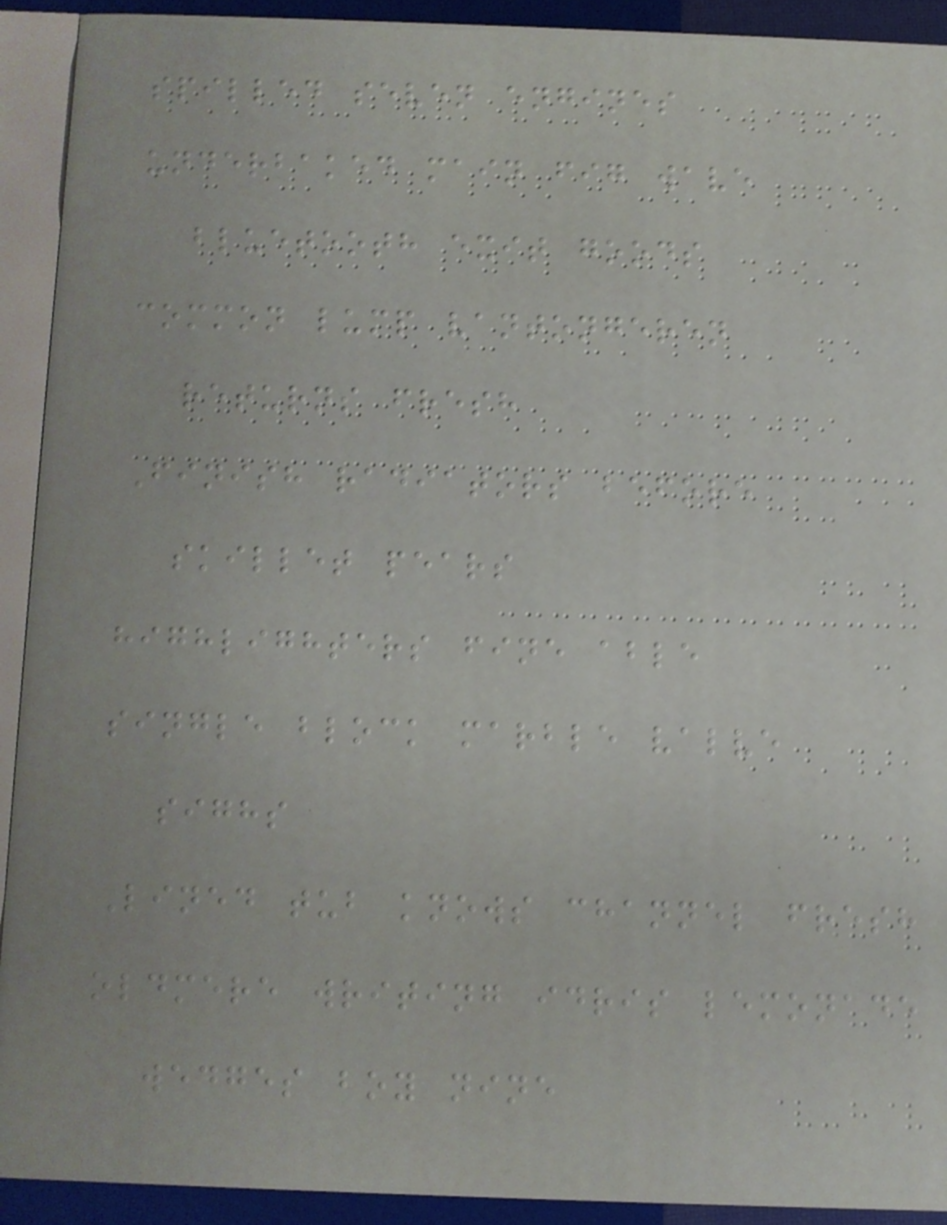spilled seven engines
underbaked main fig wave
bluetooth exit goods
common lump vantongeren
returns fresh
Finish radiators before
skillet pears
highlighters fine able
single block marble valve
sighs
Lined tub knows channel fresh
oldmere writing idris lemonade
wedges boy nine
